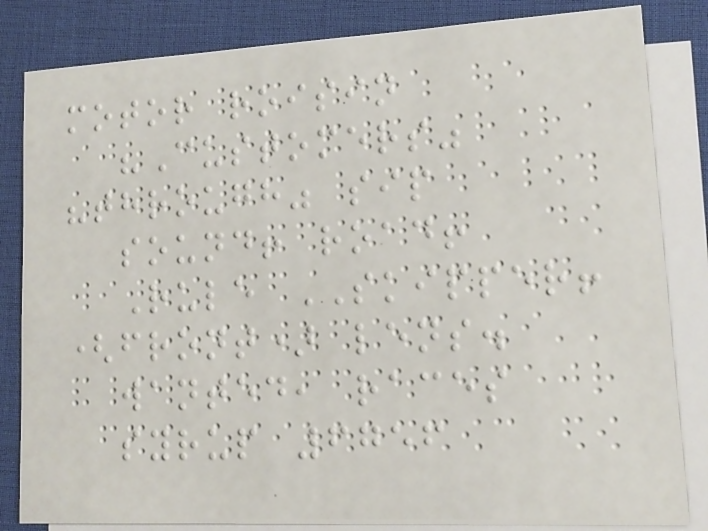motor roisin
"Customers"
"through" sip
sound! road!
Rule SKIPPER!
(front) lens.
wanted, races
syrup 6756
